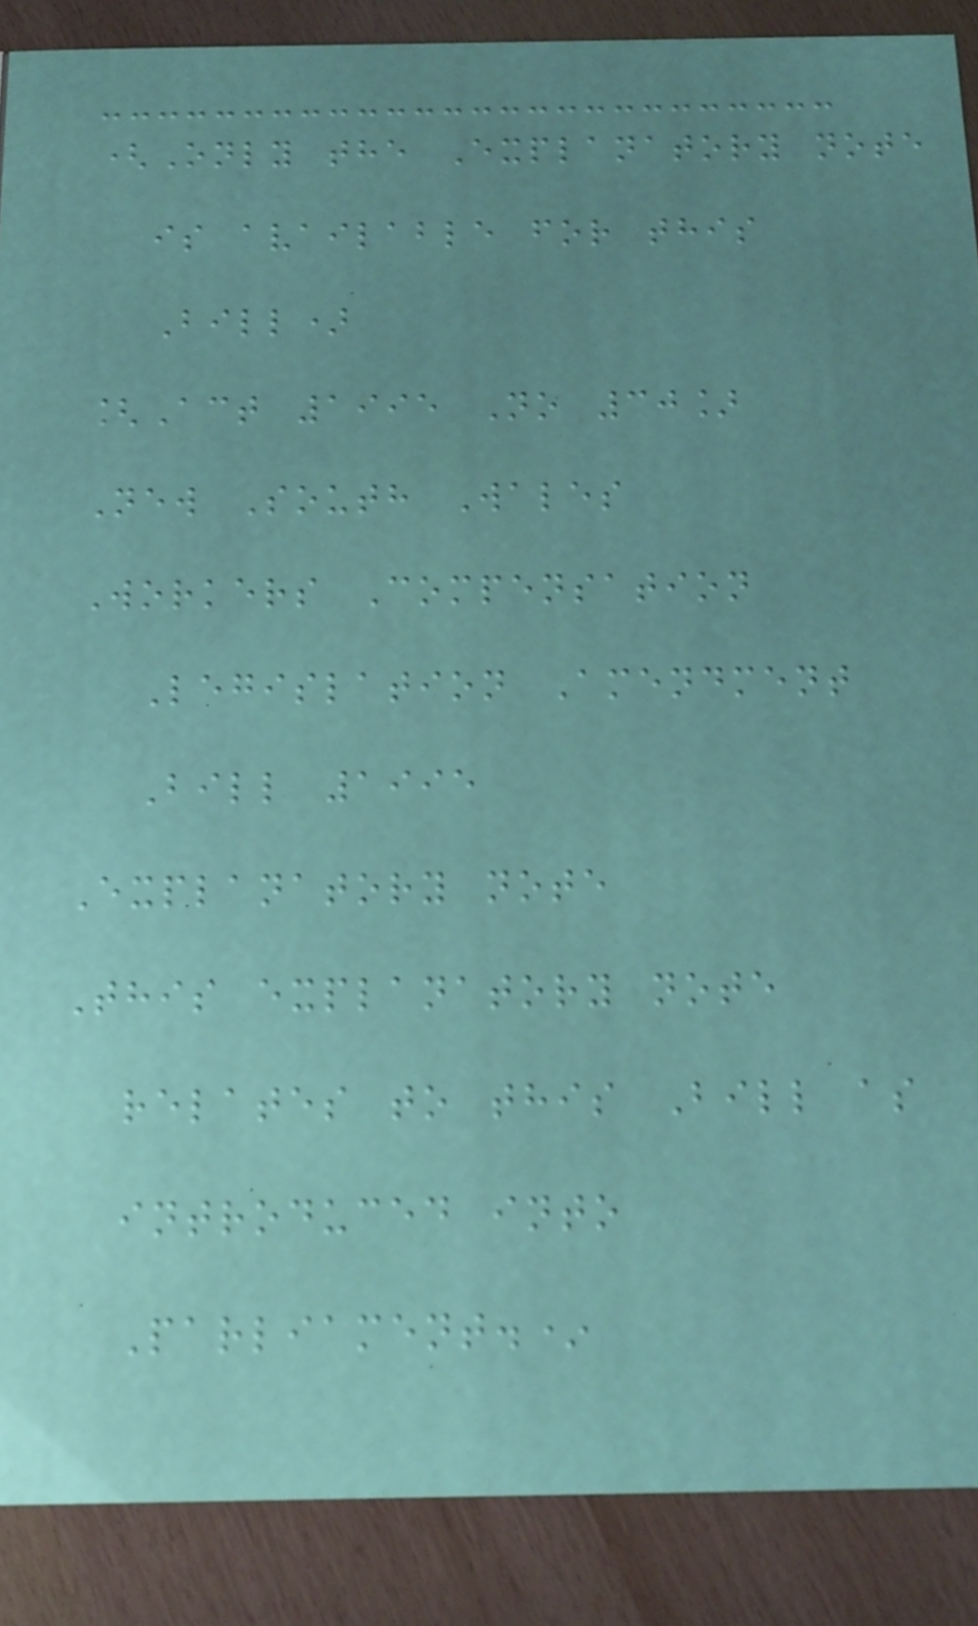(Only the Explanatory note
is available for this
Bill)
[Act 1995 No 30]
New South Wales
Workers Compensation
Legislation Amendment
Bill 1995
Explanatory note
This explanatory note
relates to this Bill as
introduced into
Parliament.*
